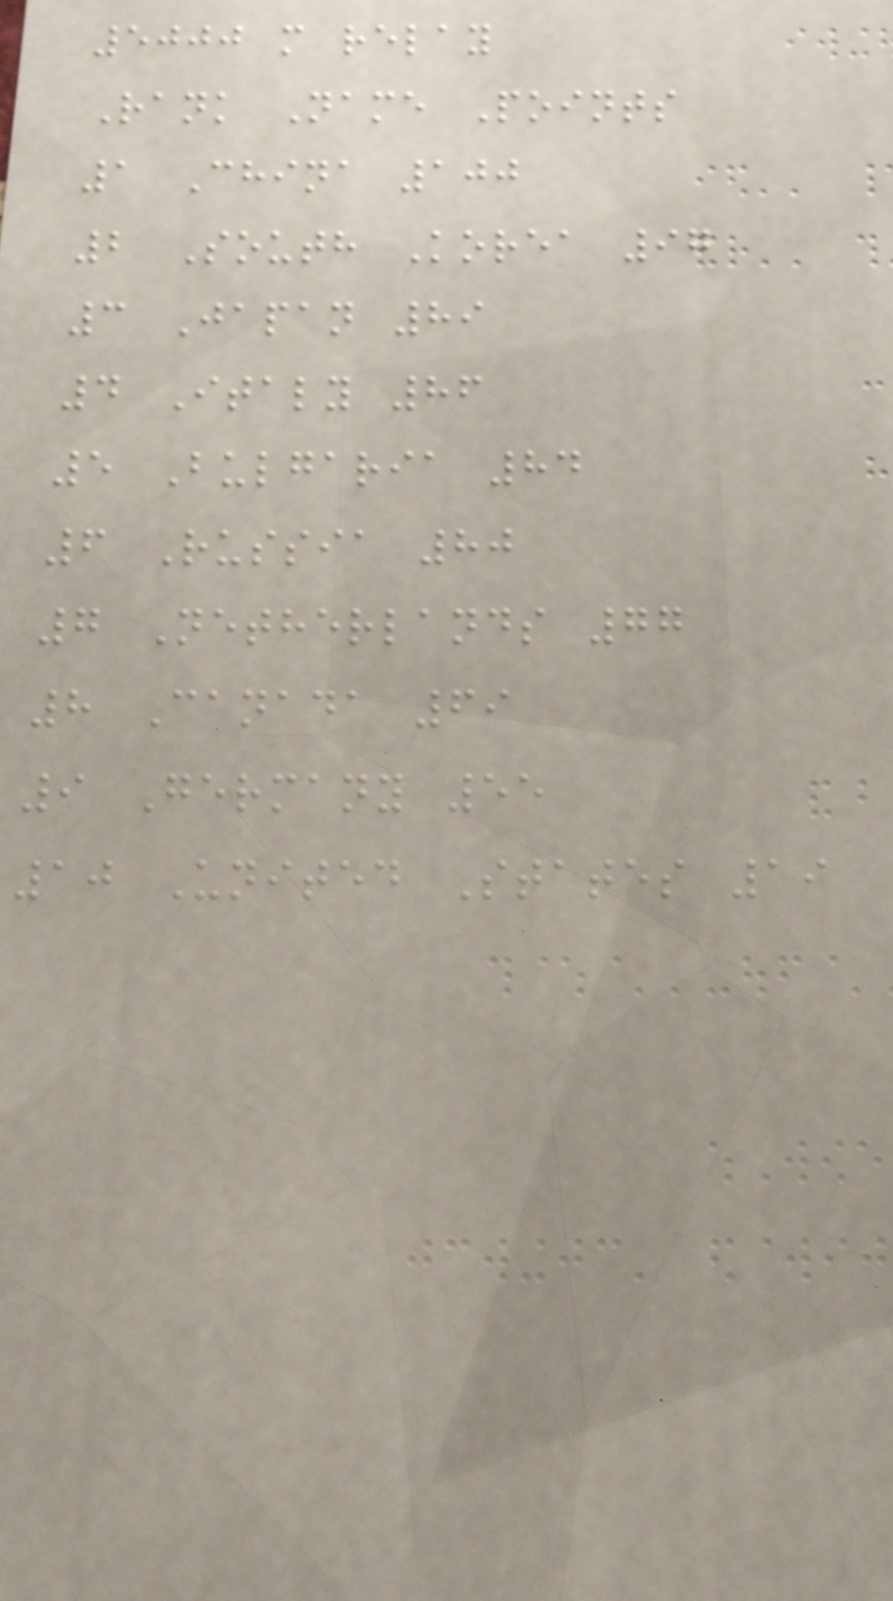5000 m relay
Rank Name Points
1 China 100
2 South Korea 97
3 Japan 89
4 Italy 86
5 Bulgaria 84
6 Russia 80
7 Netherlands 77
8 Canada 69
9 Germany 55
10 United States 19
